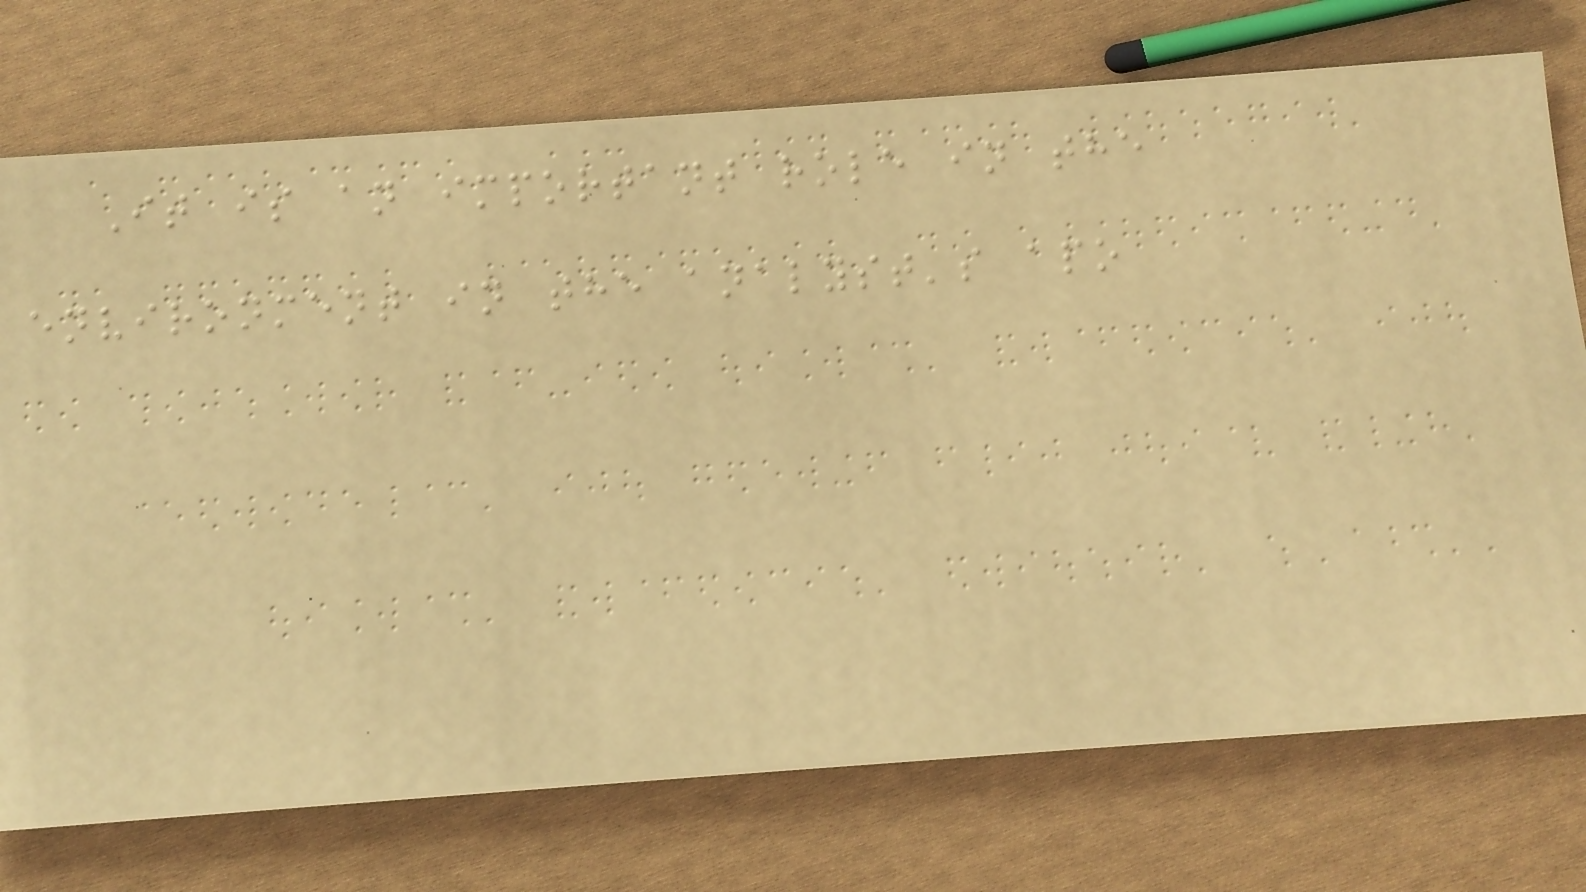It is an important role in the
environment in the analyst's apo
